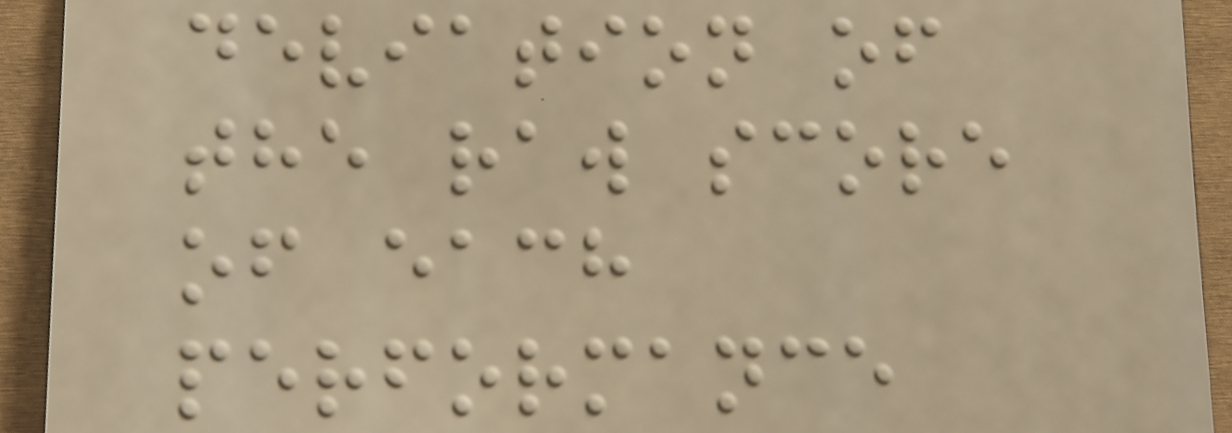deviation of
the raw score
of each
performance
